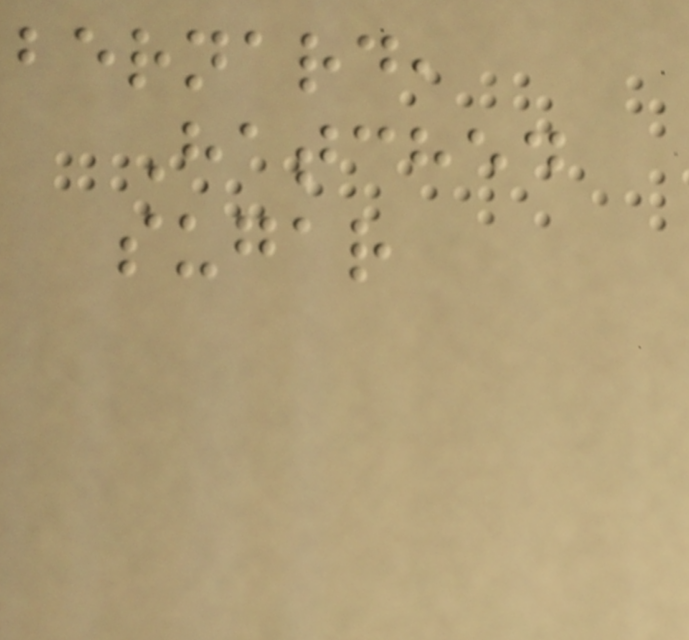bernard,
Hatched
sugar
